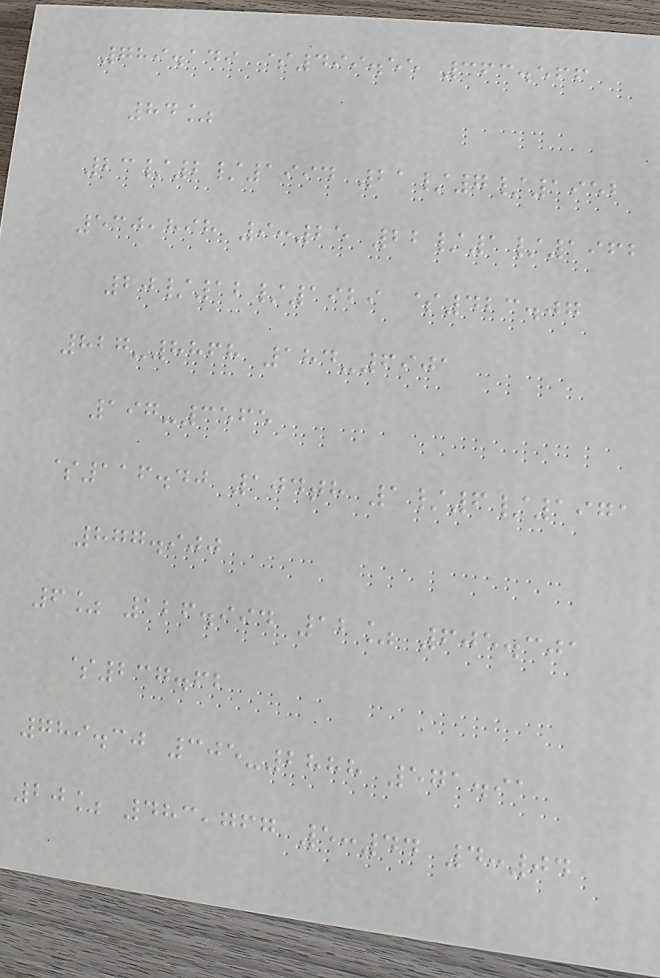789.149 $499.55 363.566
84%
23/2/1994 21/7/1952
530,898 9:25 22/1/1962
20/12/1929 $423.07
827-8868 184-6901
197-3565
$116.40 104th 1/6/1971
877.900
6% 126.994 12% 605.301
$237.62
789.30 305-2888 571.91
20% 483,767 5:44 4:04
